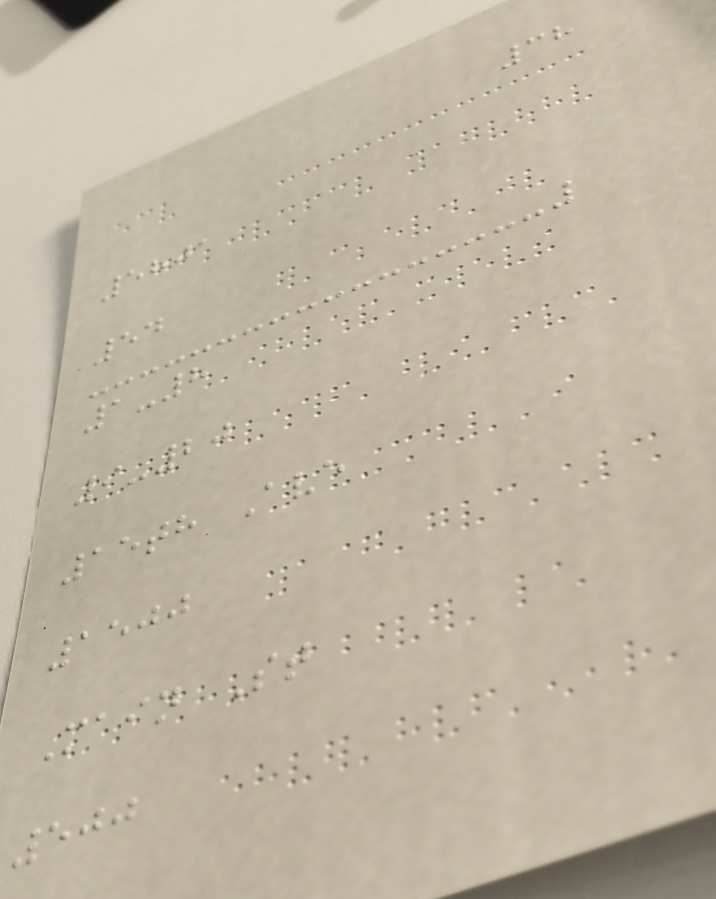38
5801
54
1-8
9-20
15th Ave
1500
Main St
500
